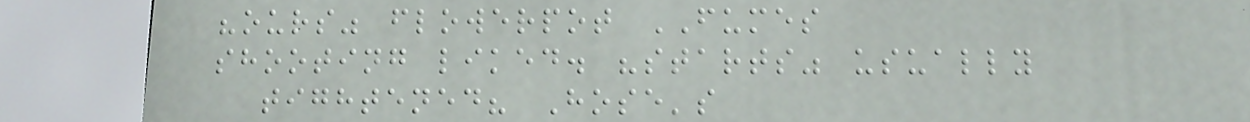"ours" flowerpot FUMES
shooting liked. "starts" usually
tightened? Hose's
